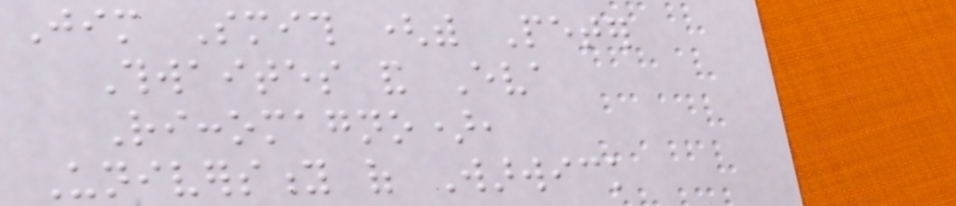Jim Smith (with Peter
Thwaites and Eva
Riccomagno),
University of Warwick
